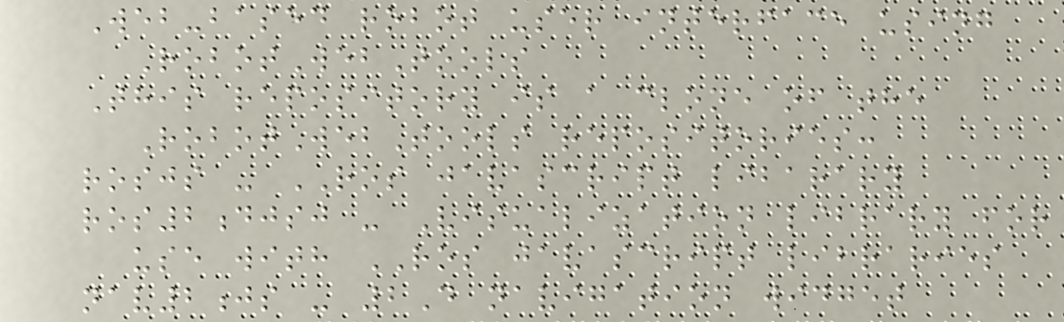Web-based robot user interface using
RobotWebTools
This repository is a clone of the
RobotWebTools repositories:
rosjs - ROS javascript libarary
ros2djsj - Visualization library for
use with ROS javascript libraries
nav2js - 2D navigation widget
